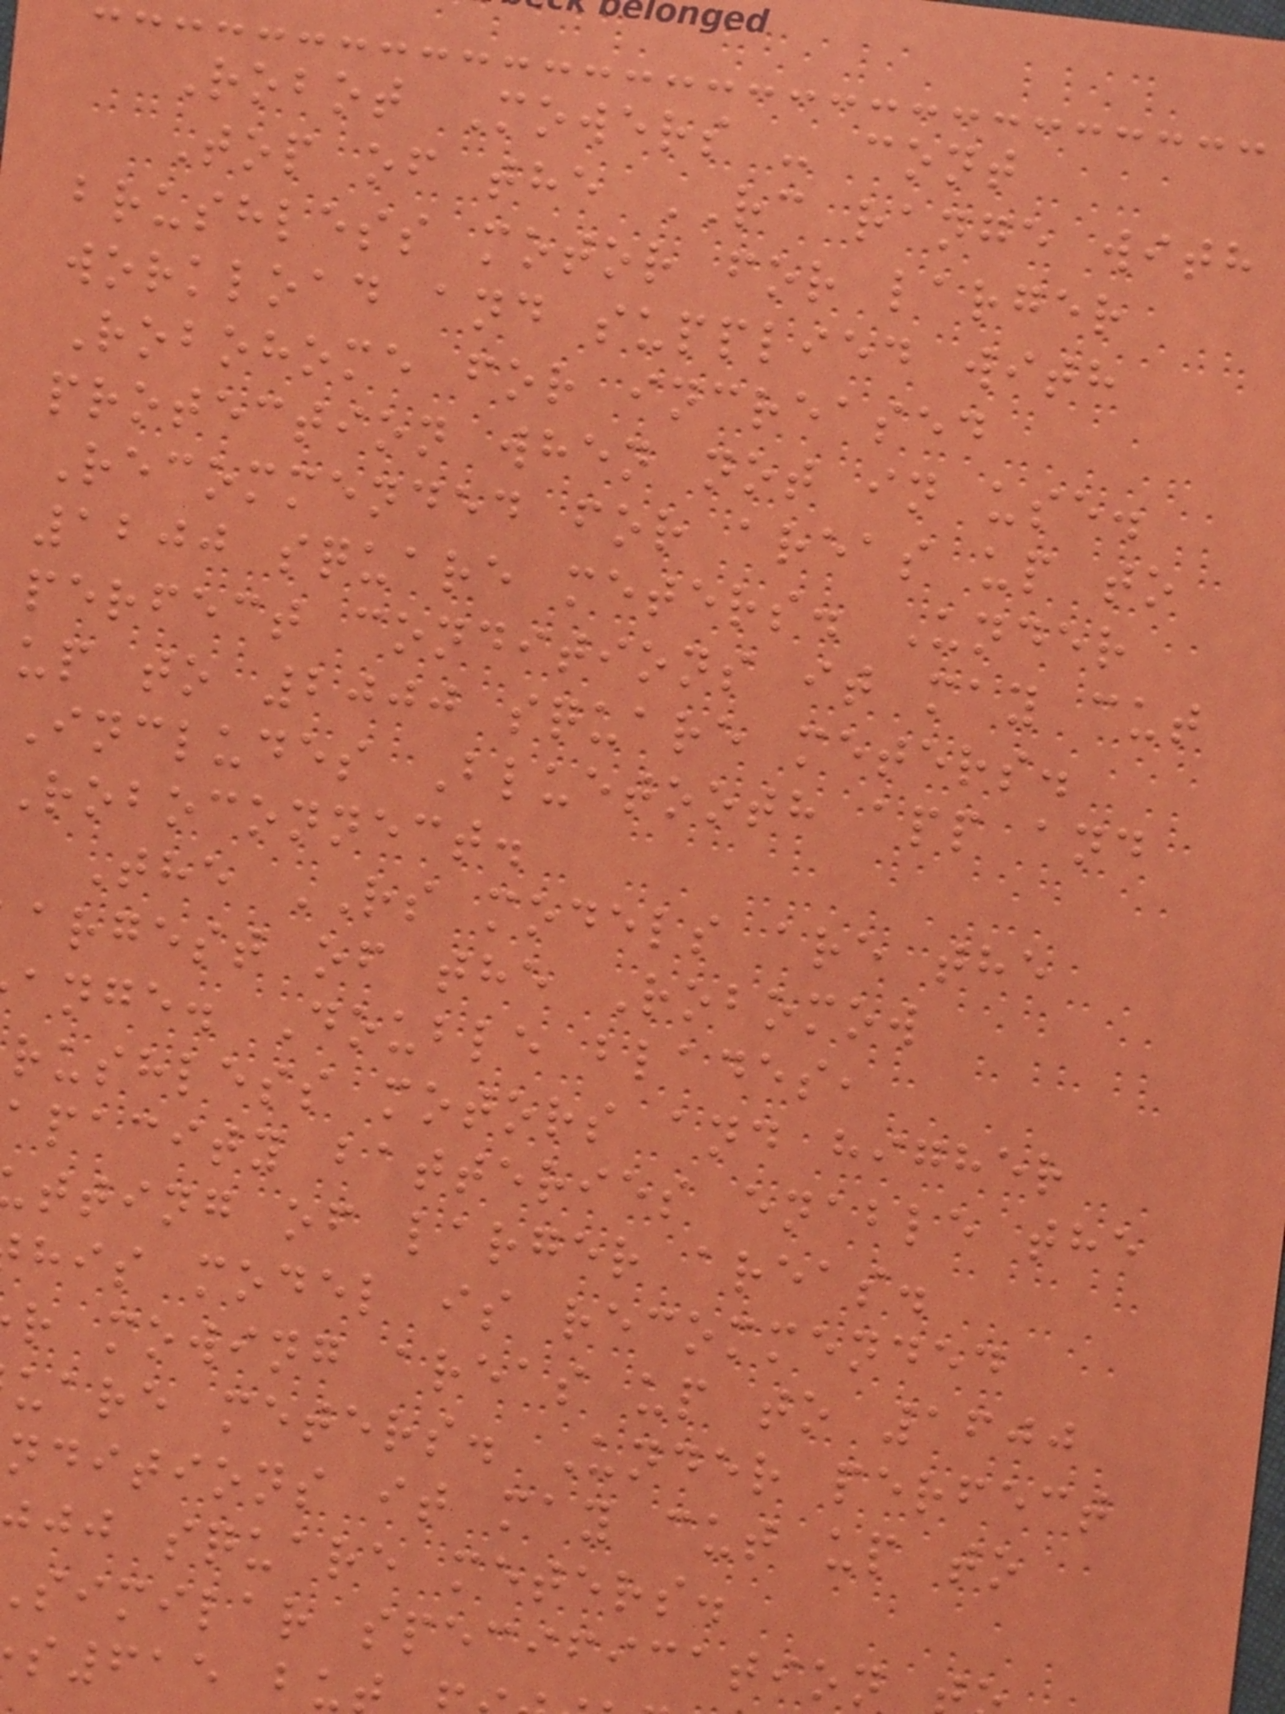Robot Mowers - cont
Top of the RC range with
brushless motor for larger
workload and supplied with
Robohome for increased
protection when not in use.
Recommended for areas up to
1200 square meters. Under
perfect conditions it may cut
up to 2000 square meters.
Includes Bluetooth app and
Roboconnect.
The RS models are the
argest of the Robomow
ange. Double blades,
rushless motors and higher
apacity batteries enable the
tting of larger areas.
his model is recommended
r mowing areas up to 1600
uare meters. Under perfect
nditions it may cut up to
jj square meters.
similar specification
s615 bu
